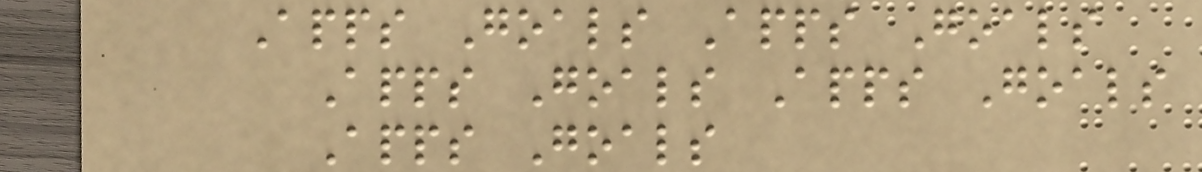Apps Goals Apps Goals
Apps Goals Apps Goals
Apps Goals
